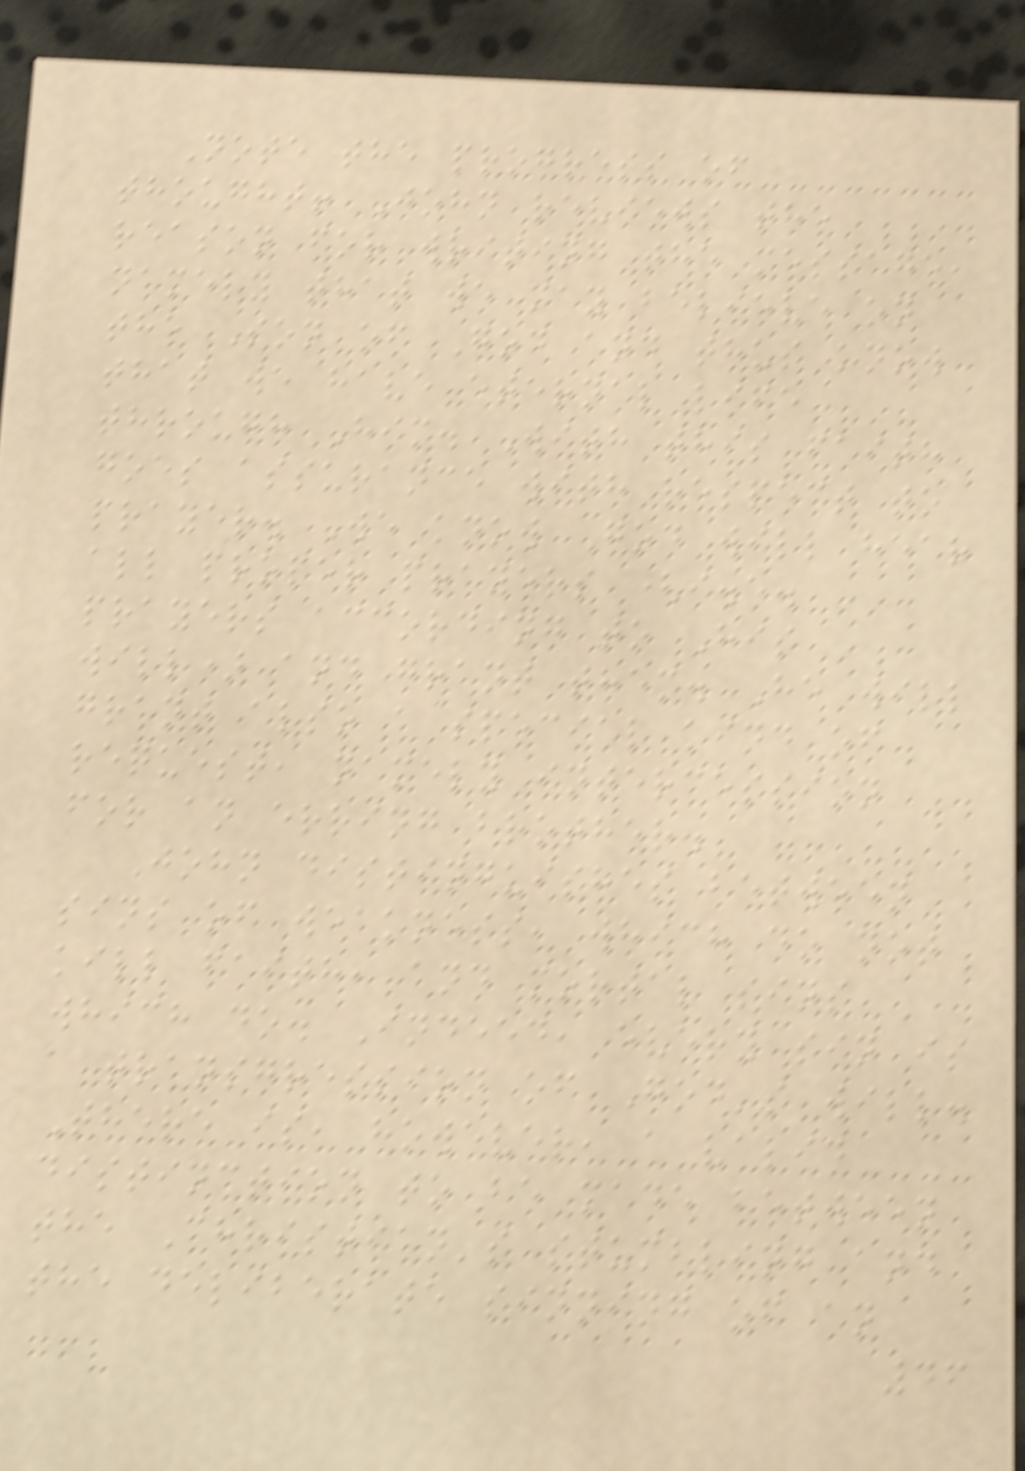Note the progress of
thought! John reviews the
reason for writing the message,
namely that we may believe on
the Son of God and thus know
that we have eternal life
through Him. With this faith
goes assurance with respect to
prayer. We know God will hear
all proper prayers (i.e.
prayers according to His
will) and grant them. He will
grant also a special kind of
request, namely intercession
for an erring brother.
John distinguishes between
sins of weakness, which do not
kill faith, and mortal sins
which do. Indeed, every sin is
a transgression of God's will.
There is, however, a valid
distinction to be made between
the Christian's stumbling and
the deliberate sinning of an
46
